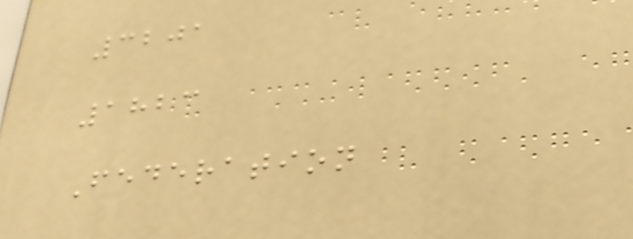3201
1823
Federation
